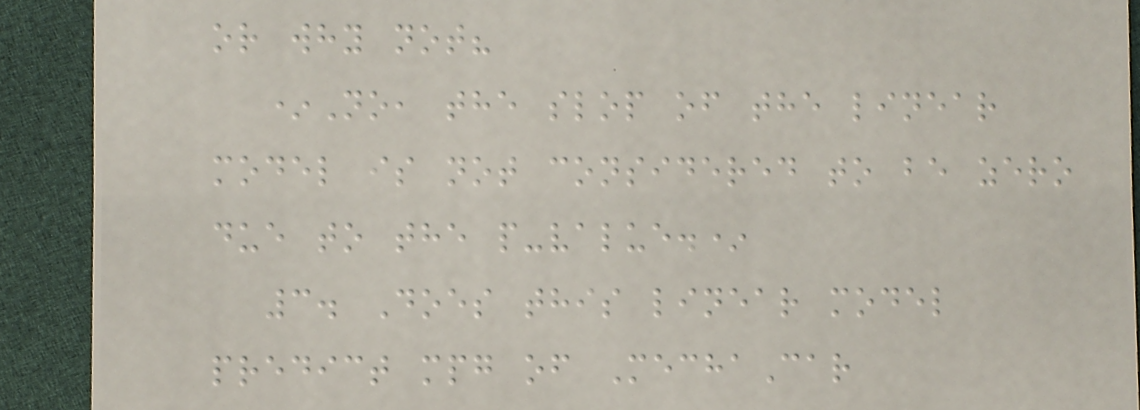or why not?
*No, the slop of the linear
model is not considered to be zero
due to the p-value.*
3. Does this linear model
predict mpg of MechaCar
